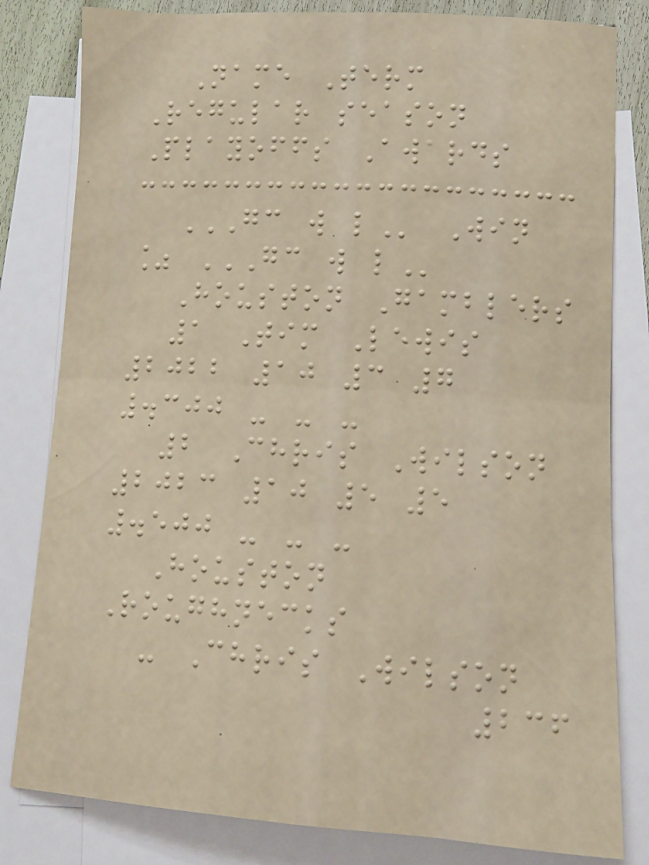Name Term
Regular season
Playoffs Awards
GC W L Win
% GC W L
Houston Gamblers
1 Tim Lewis
2022 10 3 7
.300 - - -
2 Chris Wilson
2023 10 5 5
.500 - - -
Houston
Roughnecks
- Chris Wilson
236
